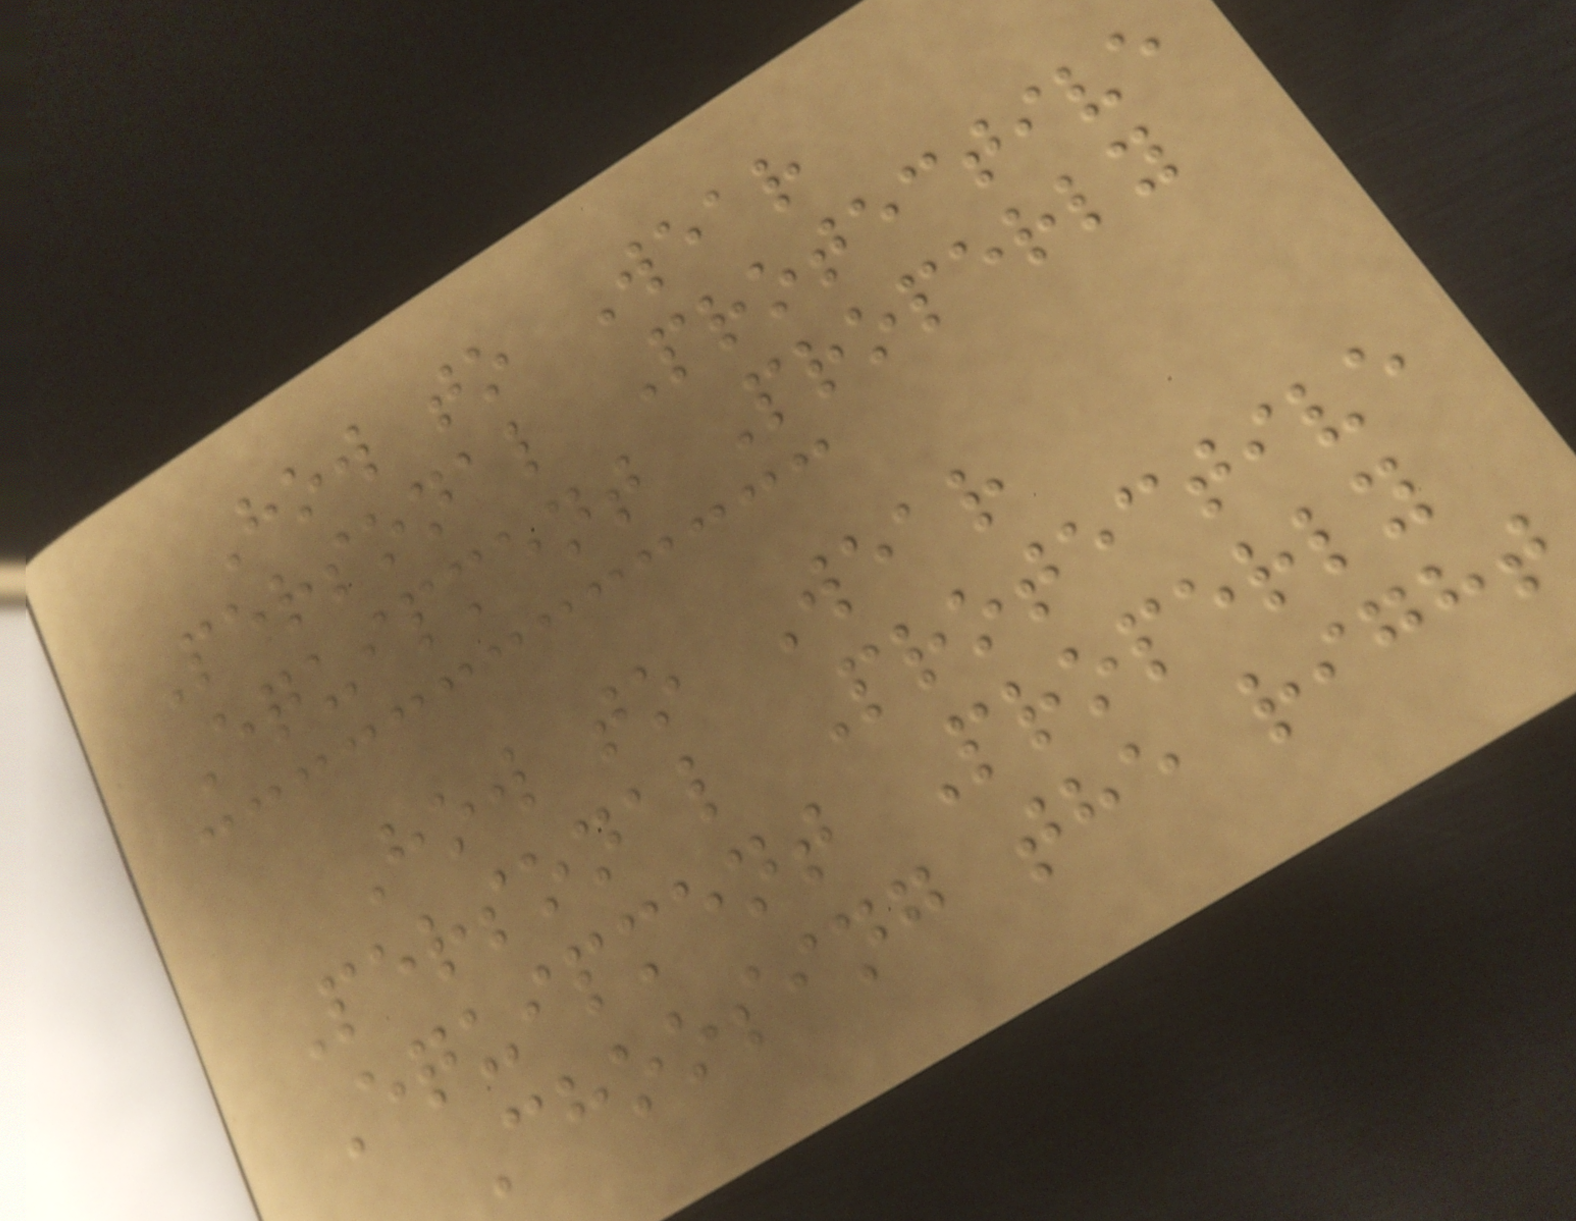How to Wear
Personal Protective
Equipment Properly
How to Wear
Personal Protective
Equipment Properly
Choosing the right
